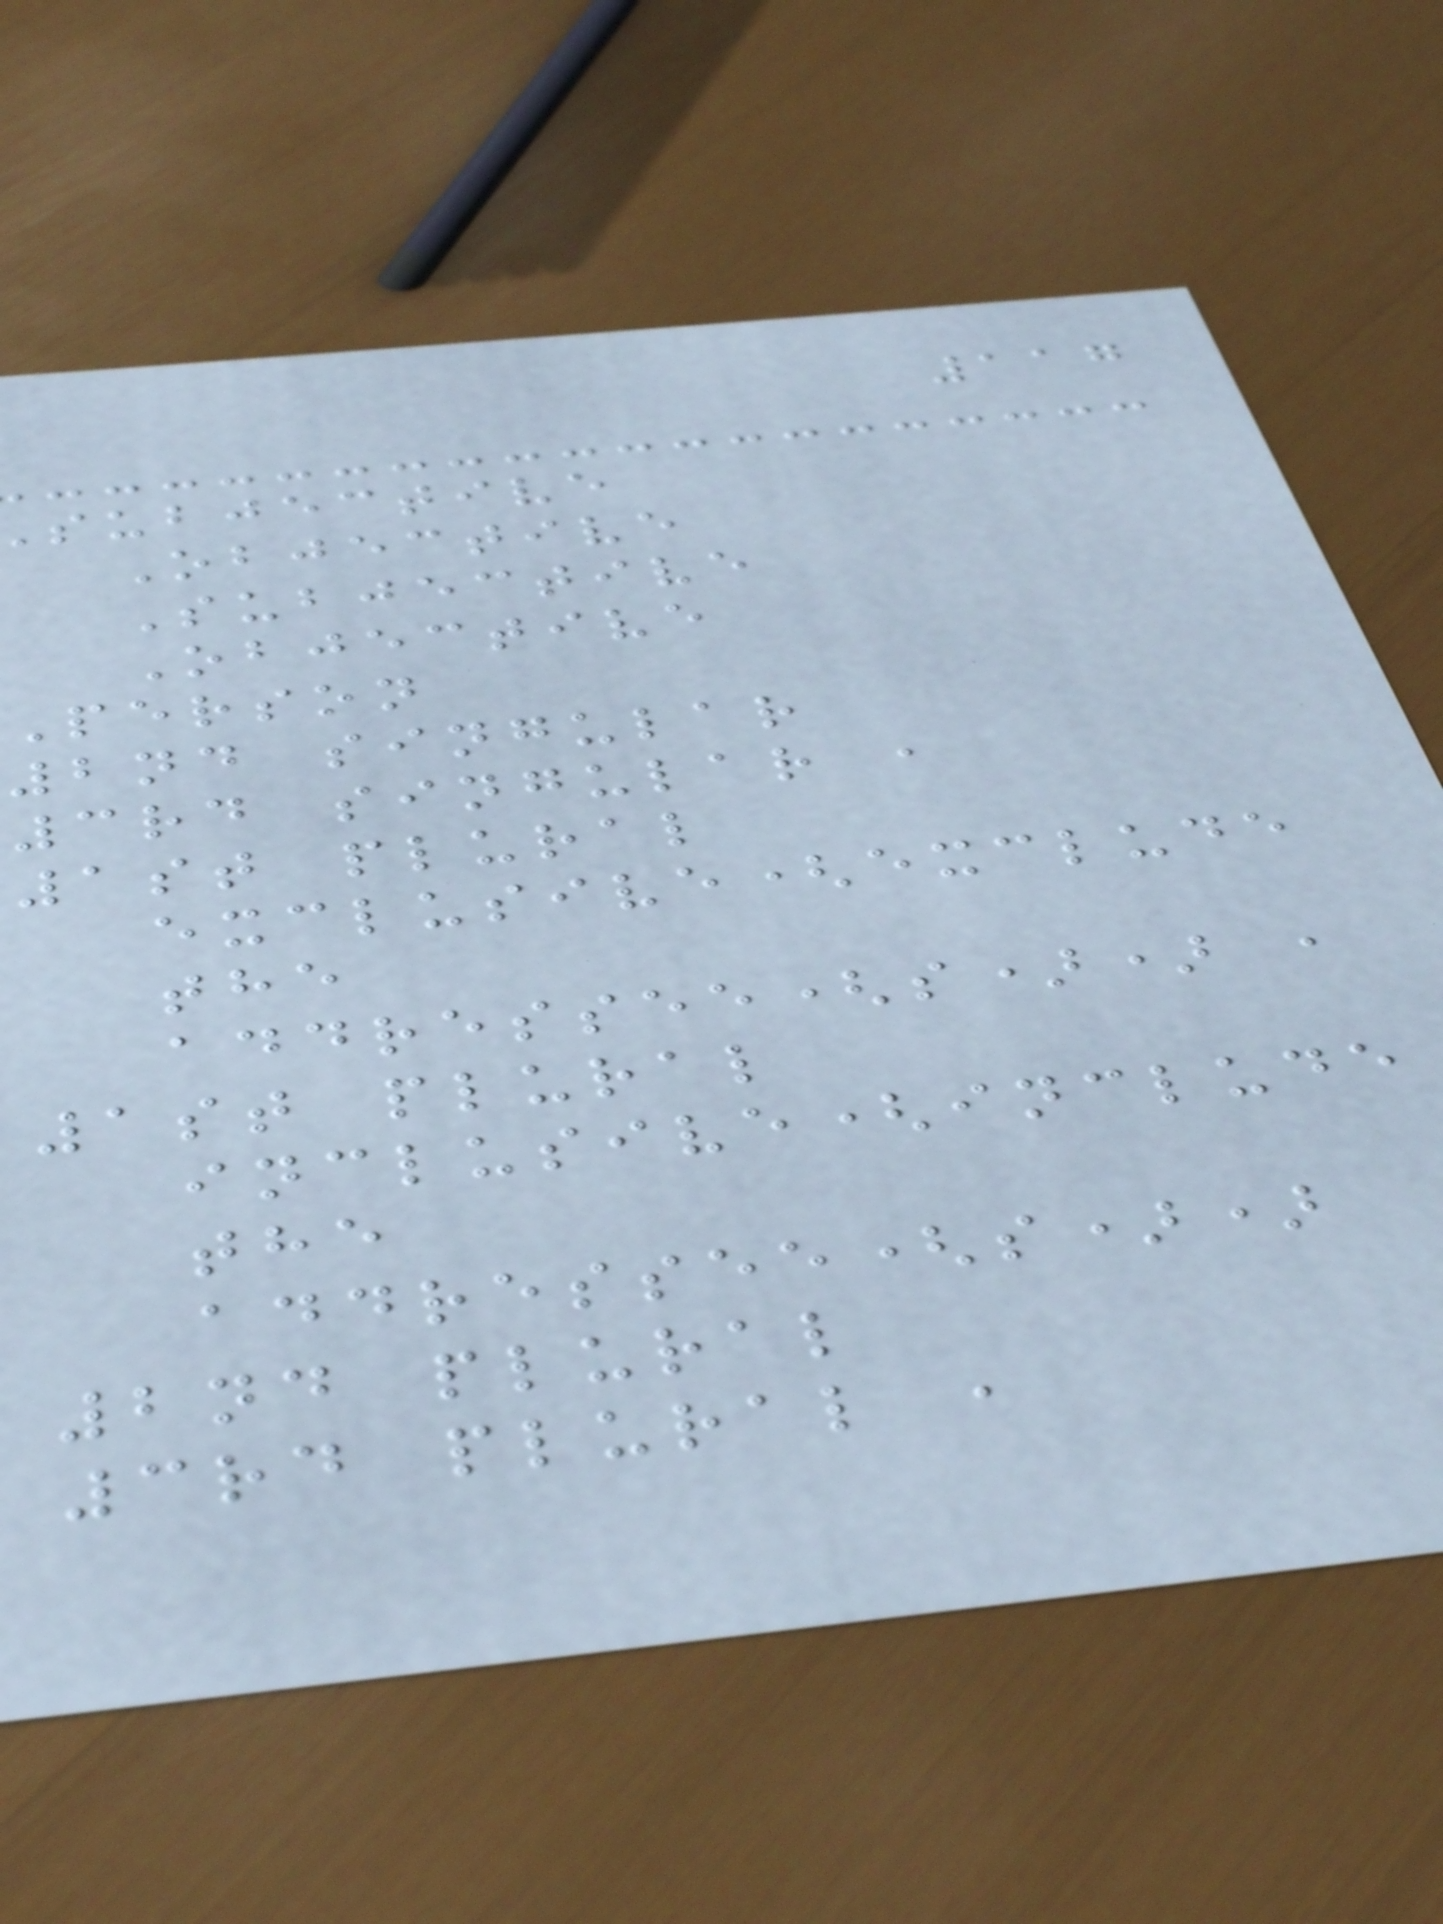117
subjective
Objective
Subjective
Objective
Person
2nd singular
3rd singular ,
1st plural
exclusive(exclude
the
addressee(s)) ,
1st plural
inclusive(include
the
addressee(s))
2nd plural
3rd plural ,
